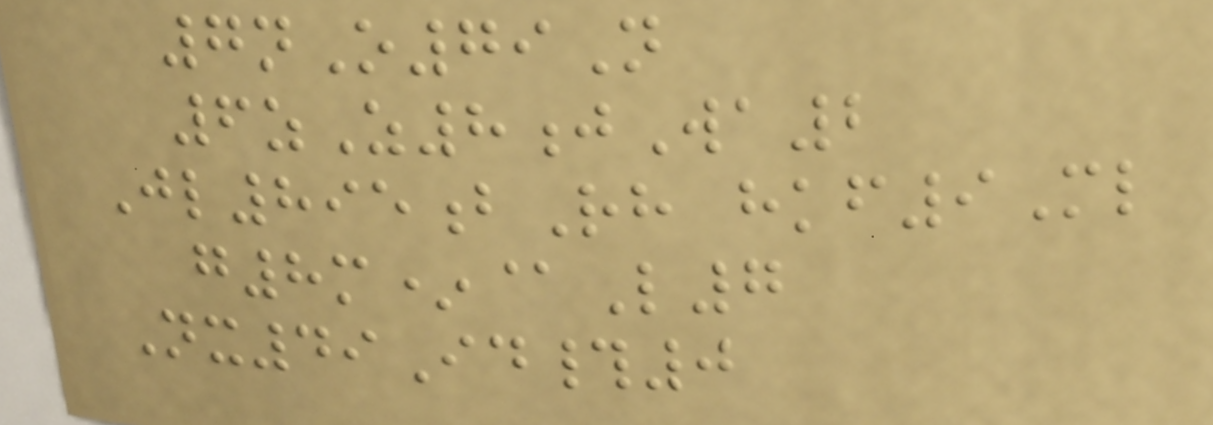7nO79N
6zZ8jWa2
Jl895bRh hkf9Ml
g8m*@L7
Nx49Id#0
